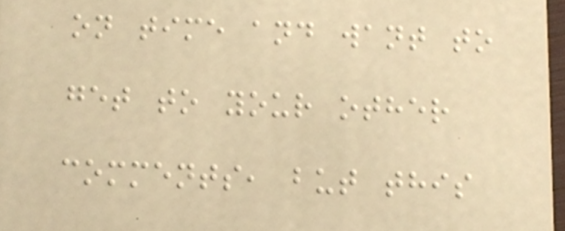on time and want to
get to your other
comments, but this
